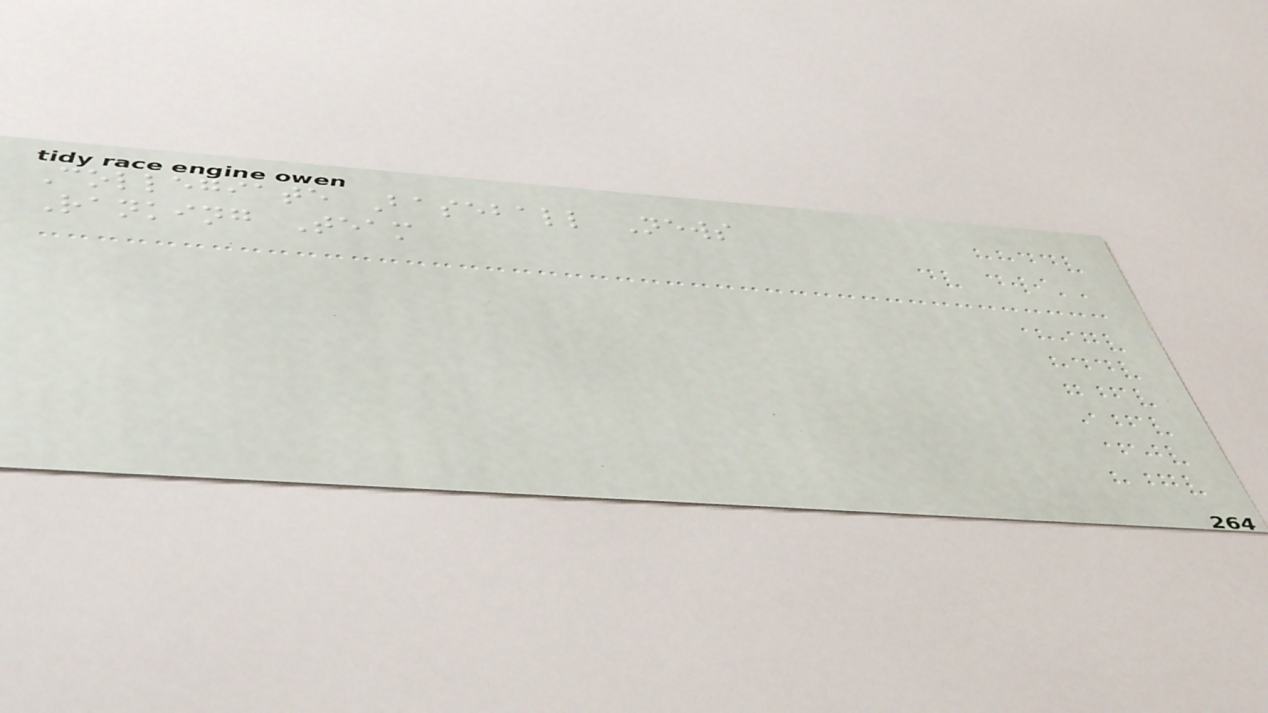Collegiate Baseball News
Ranking Team
